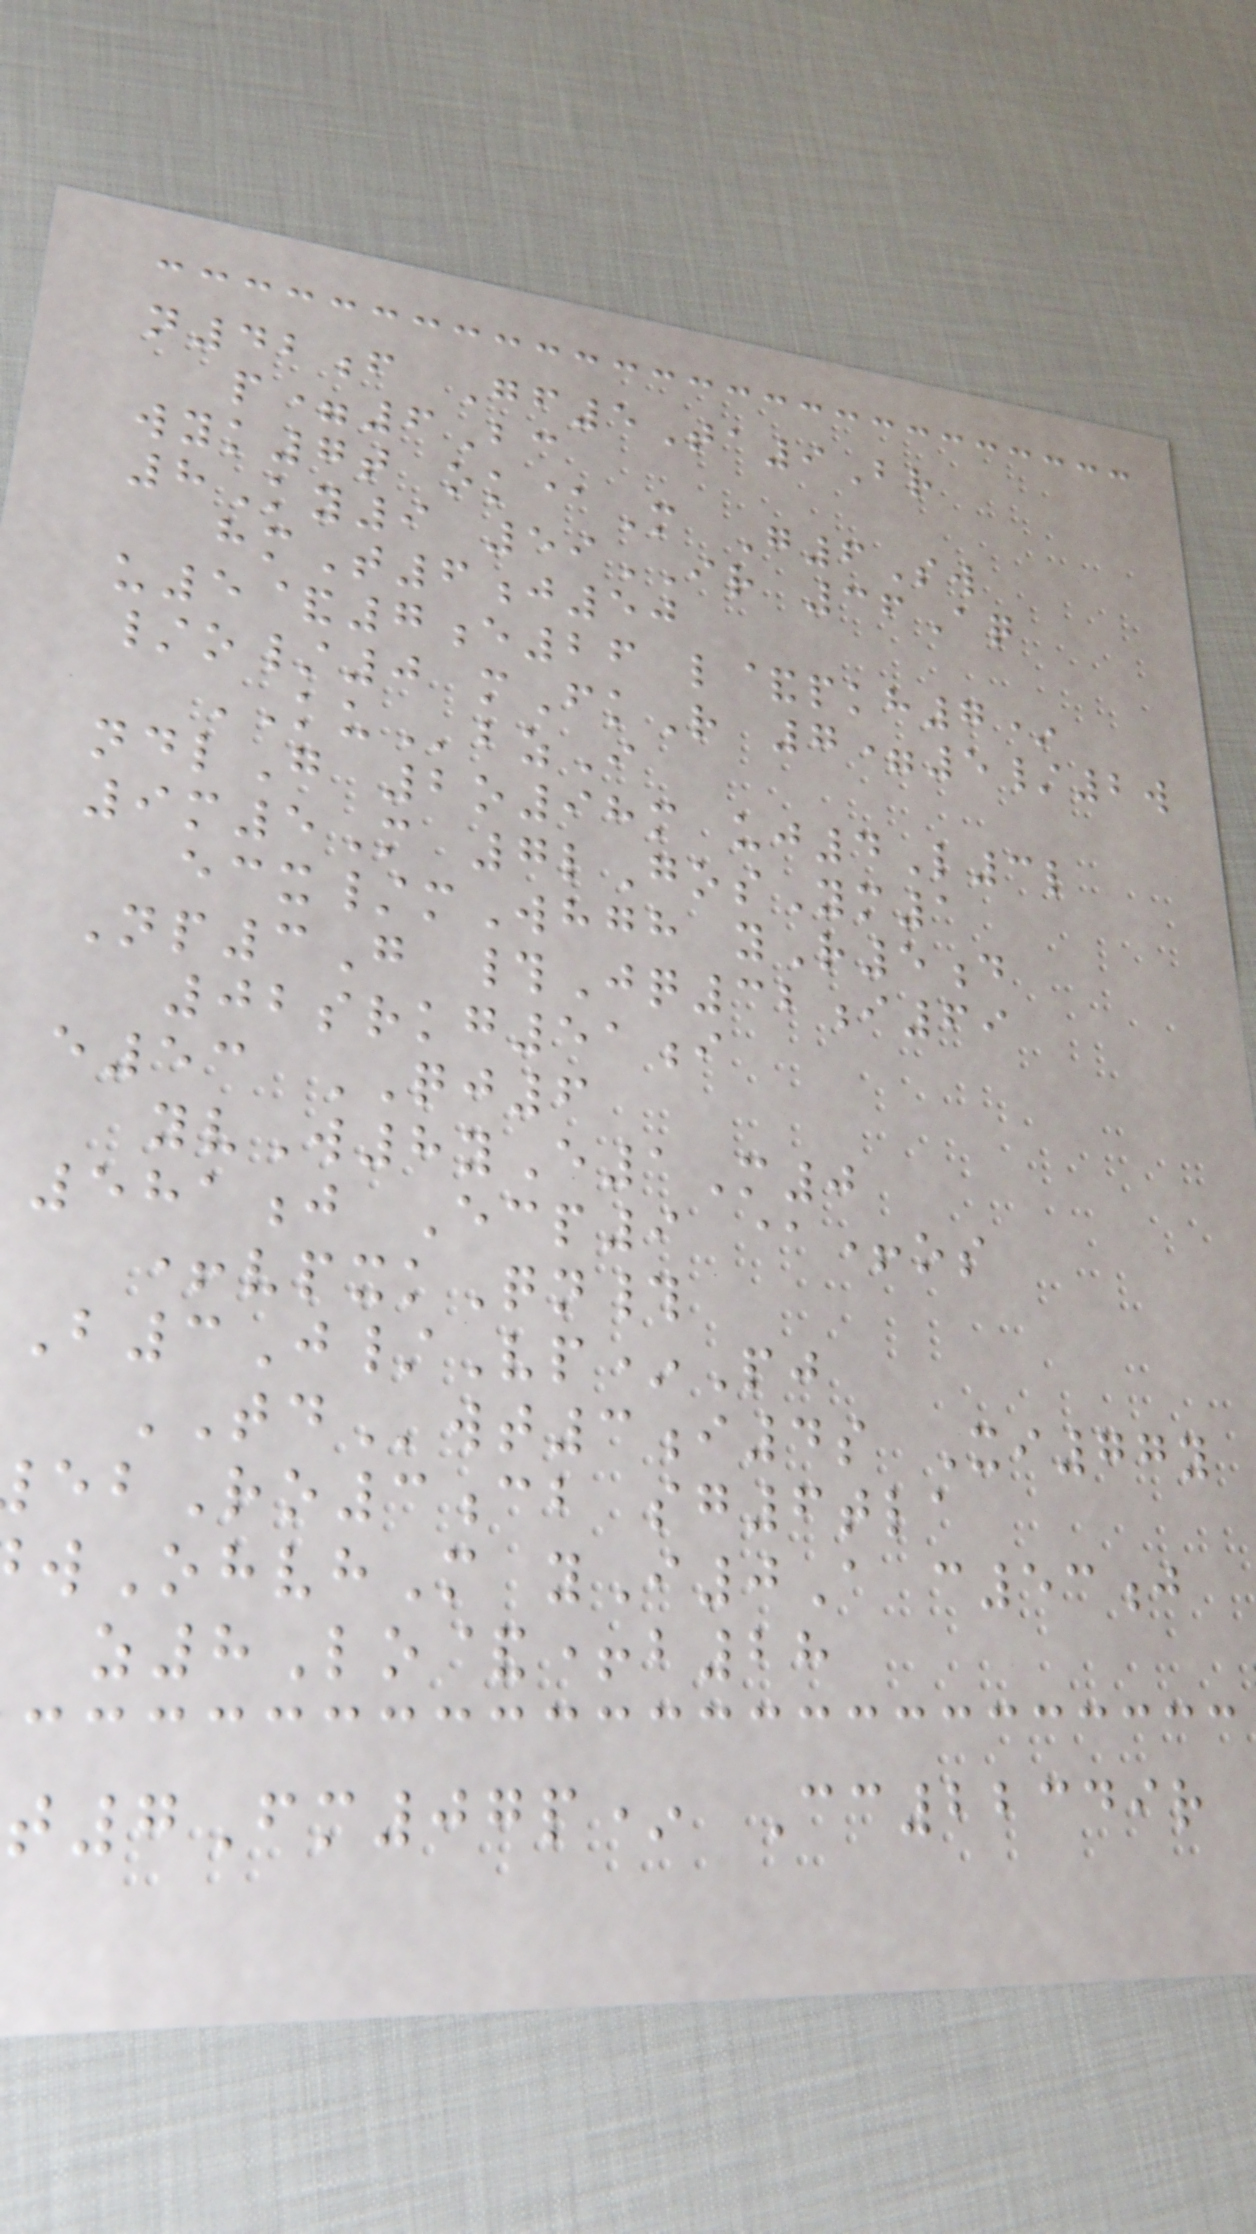n42f Gf5Ta9Br
p=6Bc
wyk7t ok@M G6Sw
8Ky9 59IR 36Aq
hmT6j50
u5&7e26 l&pkh7*
/o/0 mFkR 7=5/2w
KUbzI
ndlG 2o98m uj4L3l
9m5M 7lGosYm1
ecx/mWhgh yR5d
Np3G #Jq32i69
02srkg51i
e53 QJ6
yvW8yE1M0
581j Ecp9 @+os
+vpxkQn#
B3J/Vp*Pj
TDwt3i4s Xi77y
Ro3cb sg6tla
wOhvhM yI0A c53j
z8Lo&+b28
7Fm07p* Cc22349r
